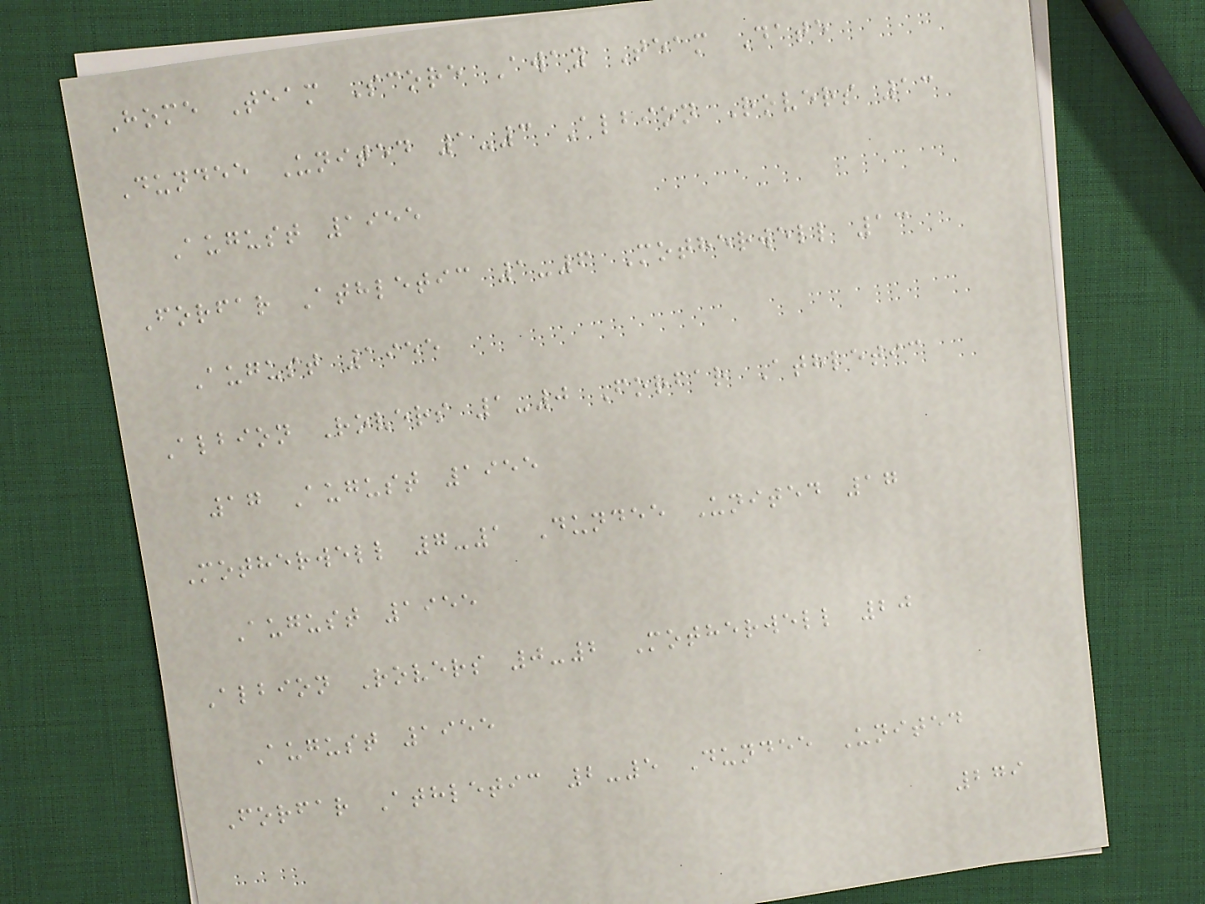Home Team Score Away Team Date
Dundee United 1-3 Albion Rovers 13
August 1955
Forfar Athletic 1-6 Motherwell 13
August 1955
Albion Rovers 1-0 Forfar Athletic
17 August 1955
Motherwell 7-1 Dundee United 17
August 1955
Albion Rovers 0-2 Motherwell 20
August 1955
Forfar Athletic 2-5 Dundee United
279
